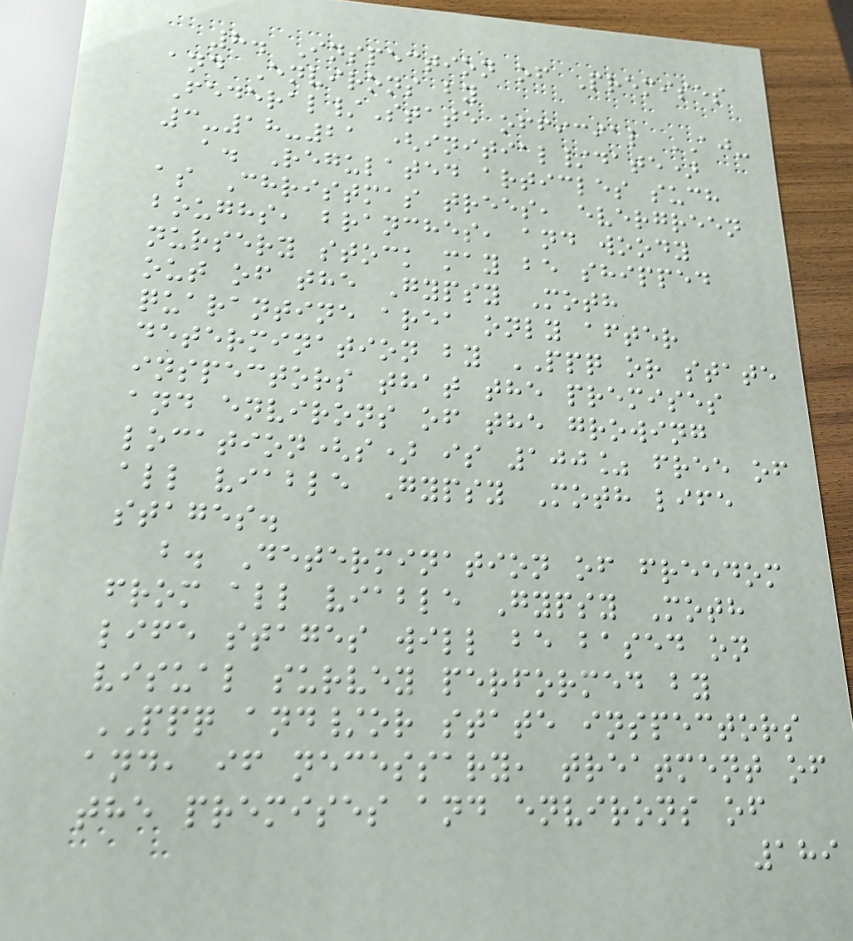8. Inspection of Premises
and Environs by
Federal/State official AJ-
3-18-21 (initial/date)
a. Regulated articles such
as Christmas trees, evergreen
boughs, branches, and woody
nursery stock may be shipped
out of the Gypsy Moth
quarantine area only after
determination by PPQ or state
inspectors that the premises
and environs of the growing
location(s) is 100% free of
all viable Gypsy Moth life
stages.
b. Determination of freedom
from all viable Gypsy Moth
life stages will be based on
visual survey performed by
PPQ and/or state inspectors
and, if necessary, treatment of
the premises and environs of
189
